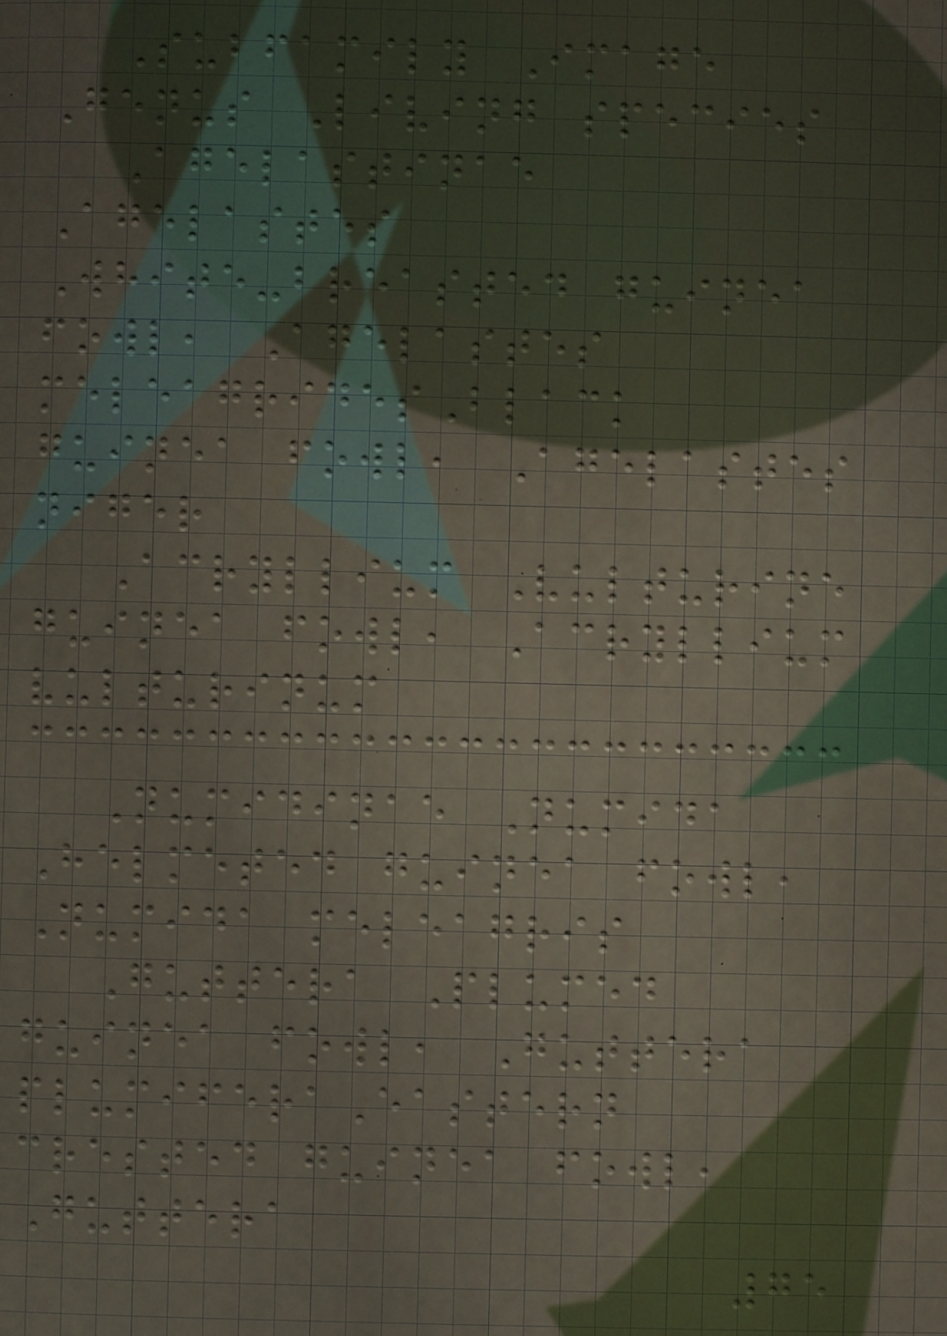Subfamily Image
Genus Living species
Agelastinae
Agelastes
White-breasted guinea
fowl, Agelastes
meleagridesBlack
guinea fowl, Agelastes
niger
Acryllium Vulturine
guinea fowl, Acryllium
vulturinum
Numidinae Numida
Helmeted guinea fowl,
Numida meleagris
Guttera Plumed
guinea fowl, Guttera
plumiferaEastern
crested guinea fowl,
Guttera
75
